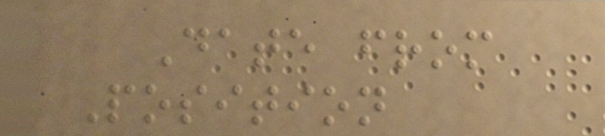Date from
Position
